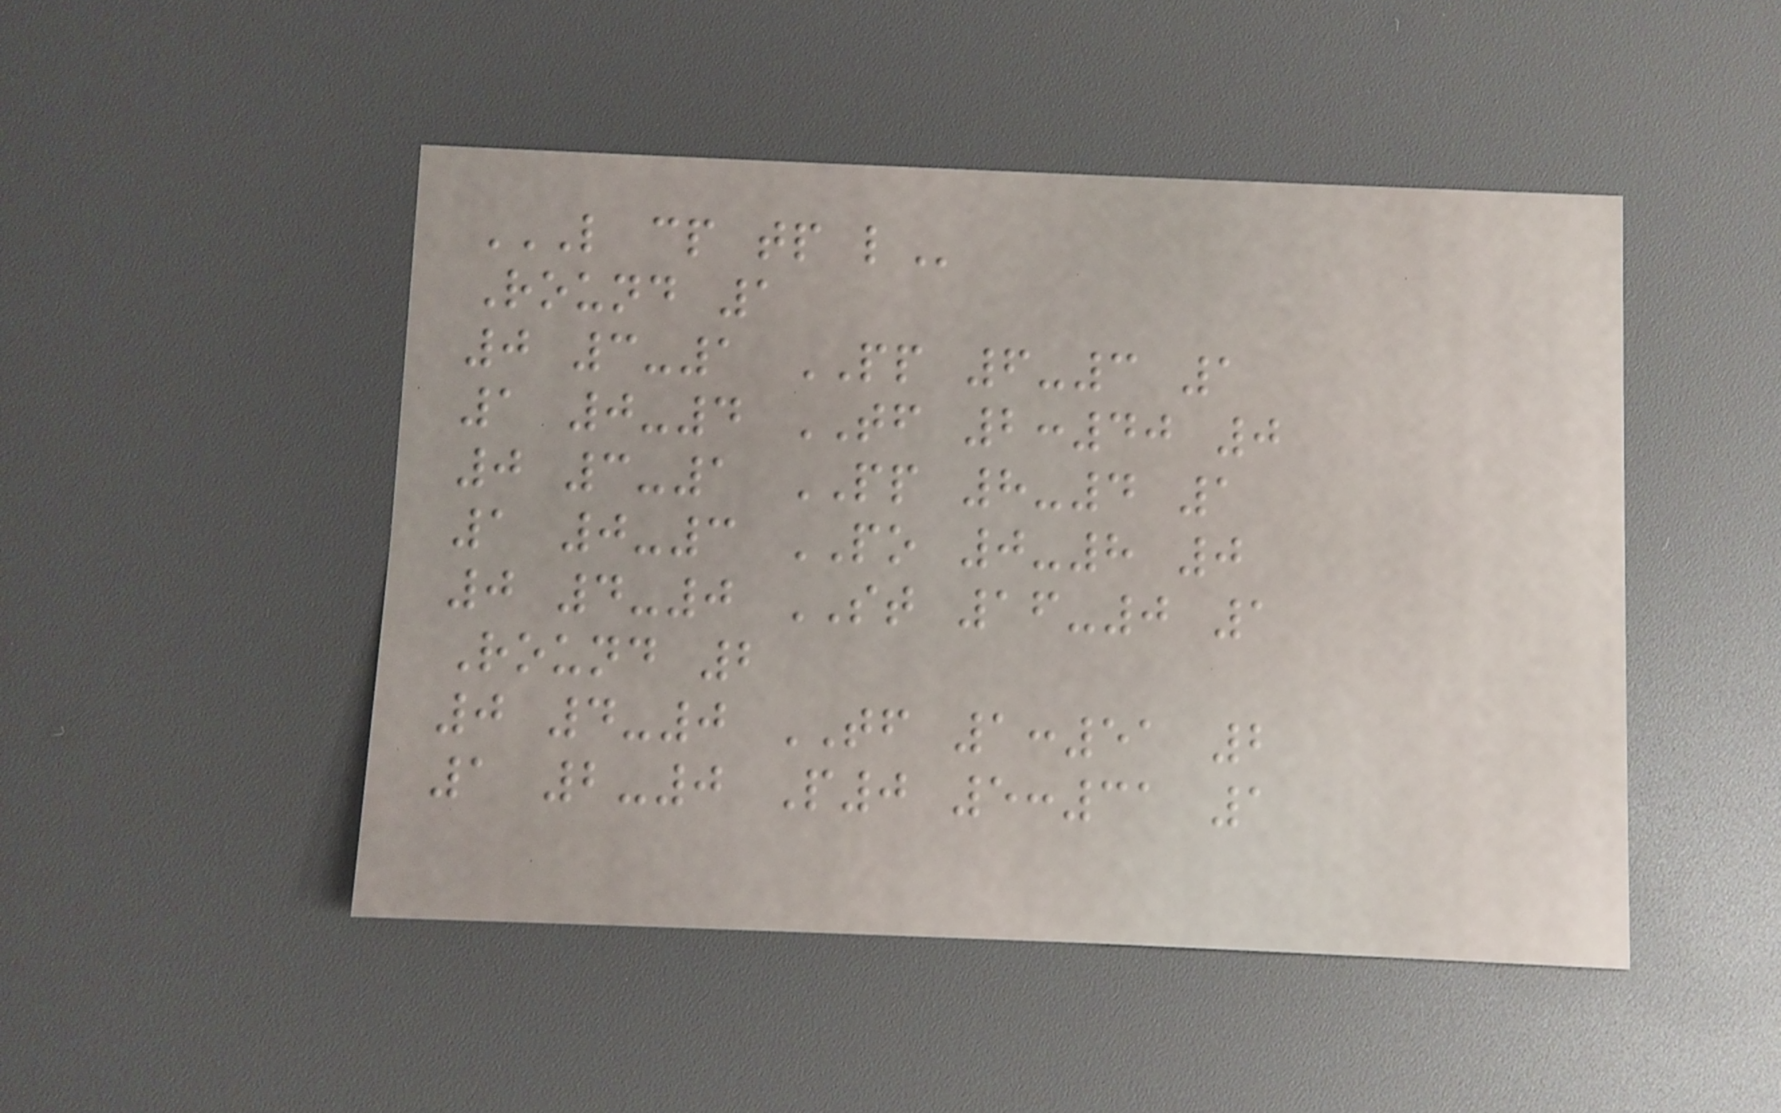L CP TP L
Round 1
0 3-1 PP 6-3 1
1 0-4 TF 2:40 0
0 3-1 PP 8-4 1
1 0-3 PO 0-8 0
0 4-0 ST 16-0 1
Round 2
0 4-0 TF 1:51 2
1 2-0 P0 5:31 1
